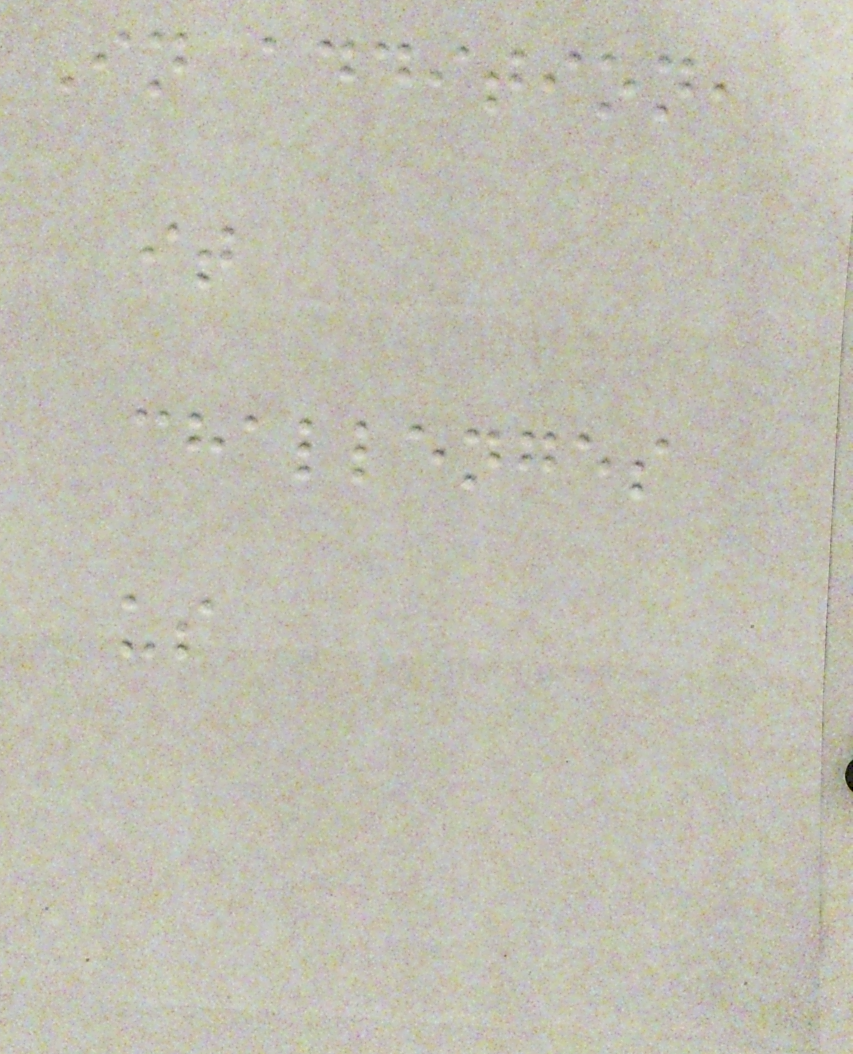In addition,
it
challenges
us
